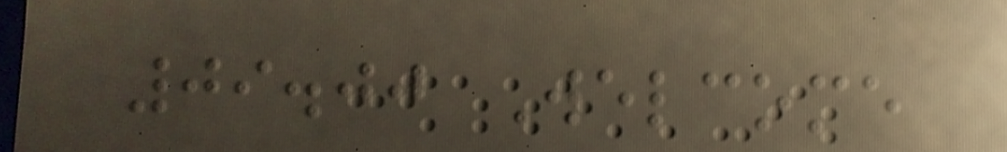09.00 Welcome
